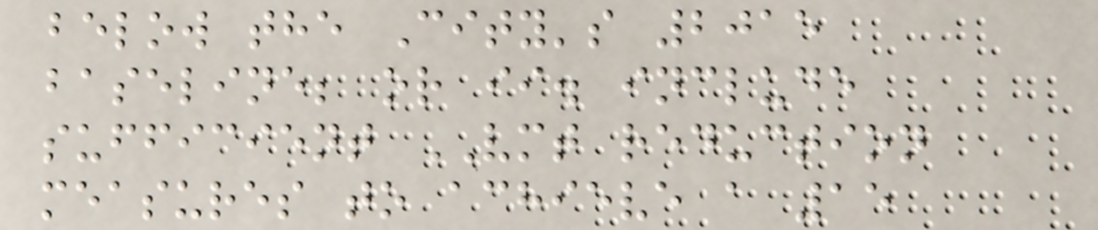below the City's 2015
baseline; or ii. include
sufficient VMT reduction
measures to achieve a 15
